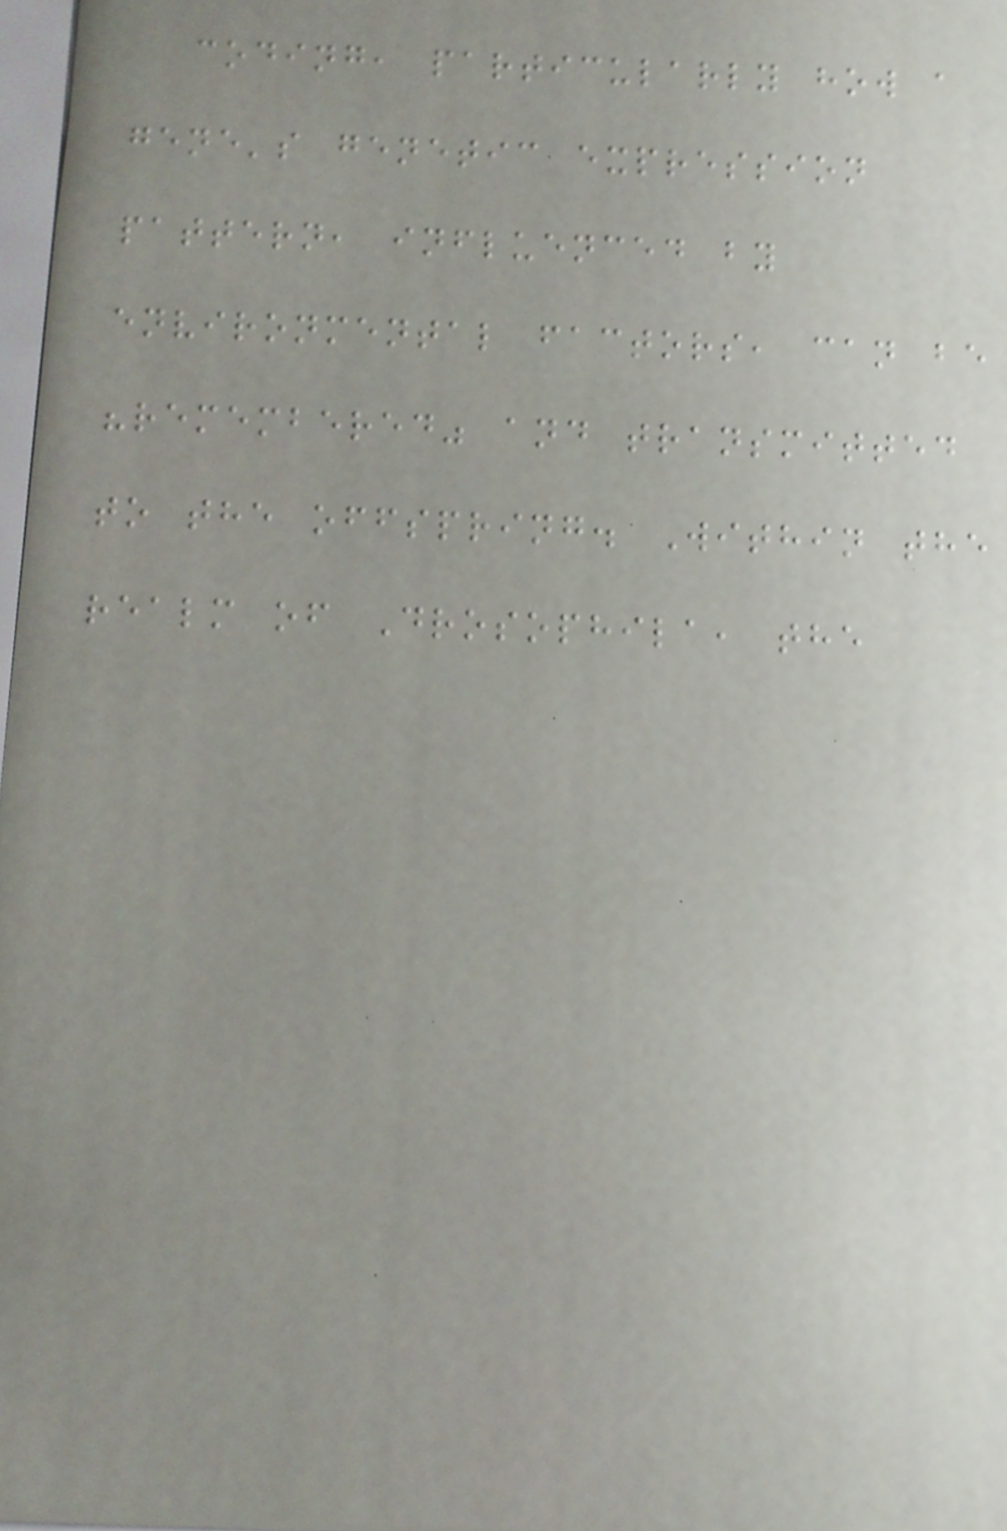coding, particularly how a
gene's genetic expression
pattern, influenced by
environmental factors, can be
"remembered" and transmitted
to the offspring. Within the
realm of Drosophila, the
